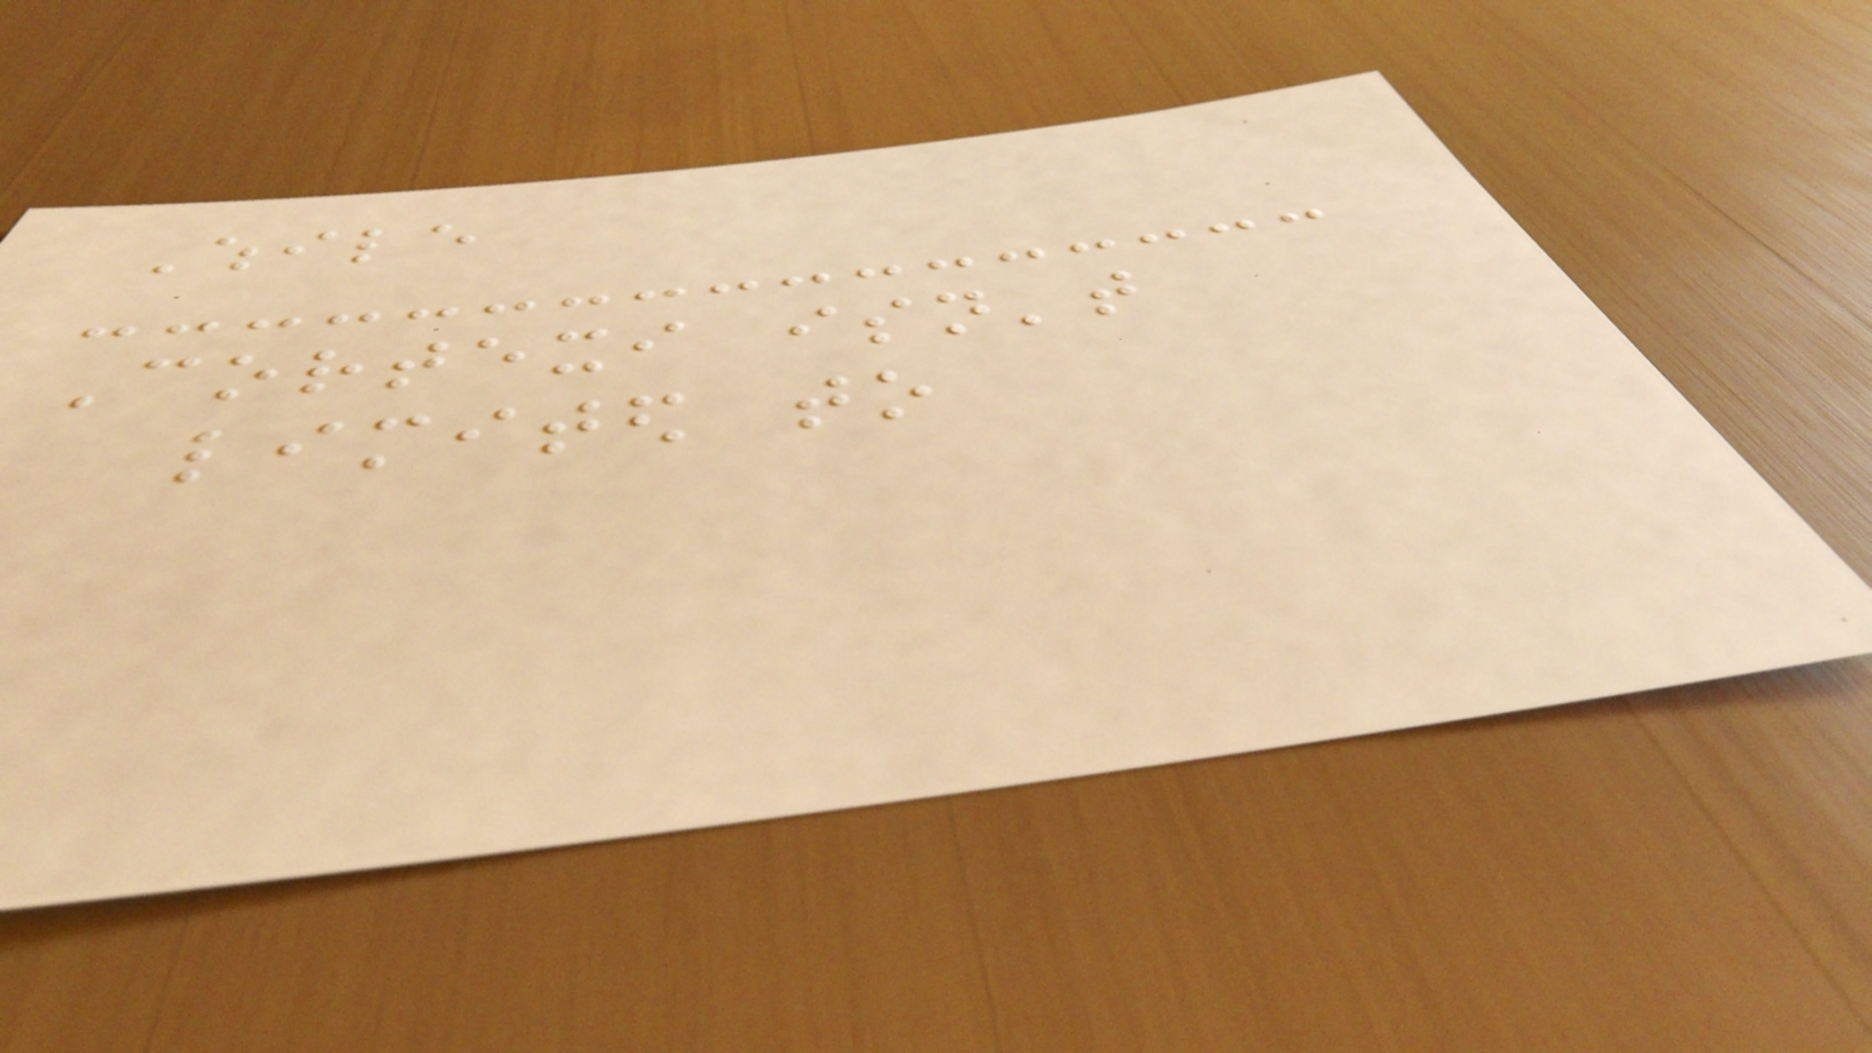While
Cortexi isn't
limited to
